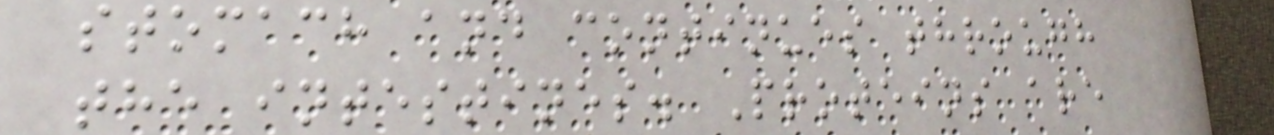stomach and continues through
the intestines. Proteins are
